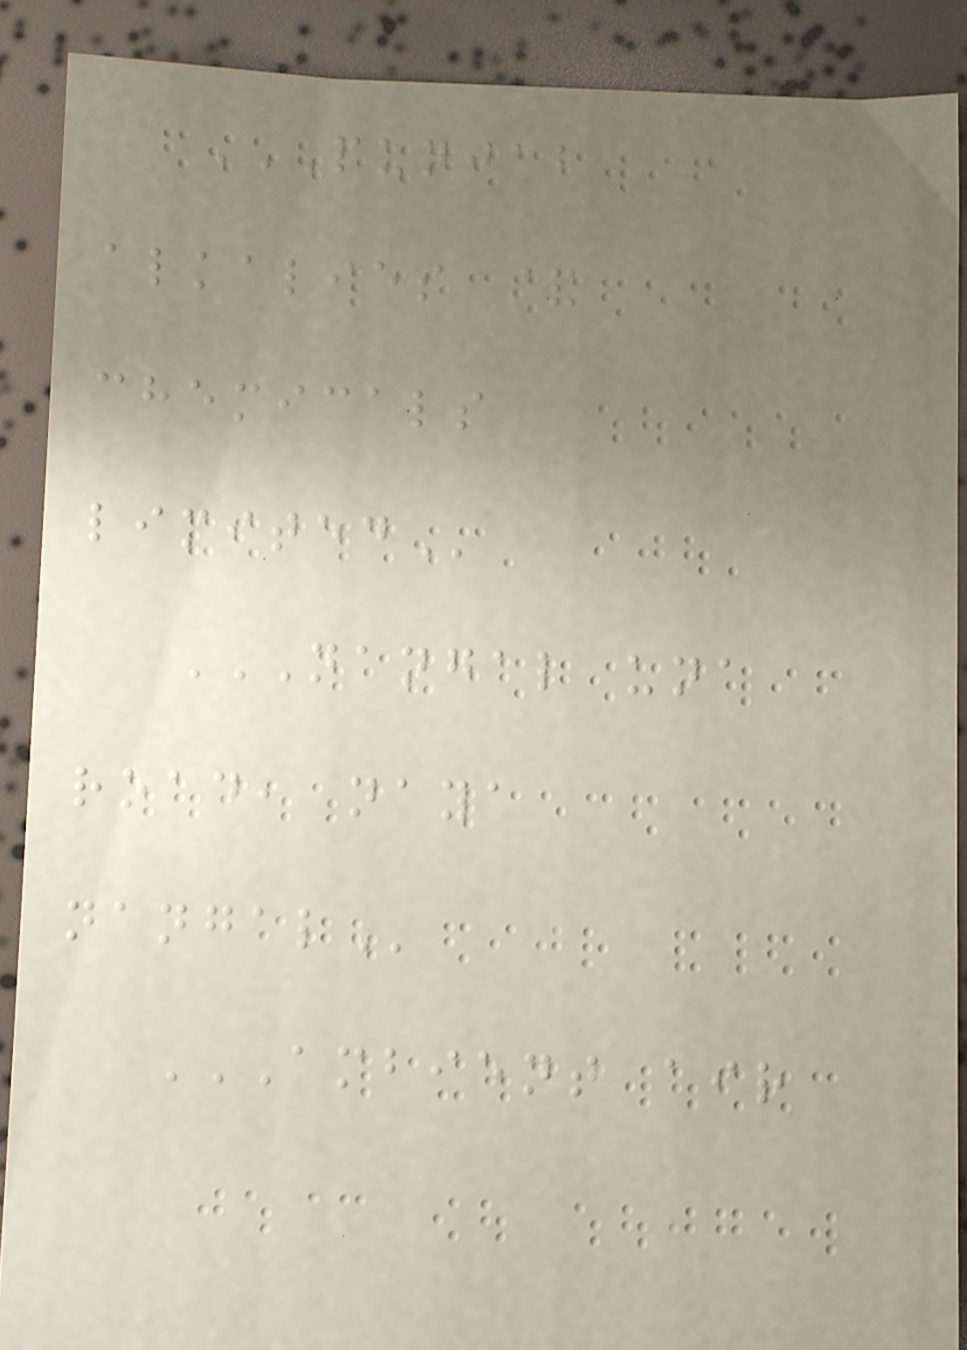PUNJAB
ALKALIES &
CHEMICALS
LIMITED
NANGAL UNA
ROAD, NAYA
NANGAL
AMBIENT AIR
